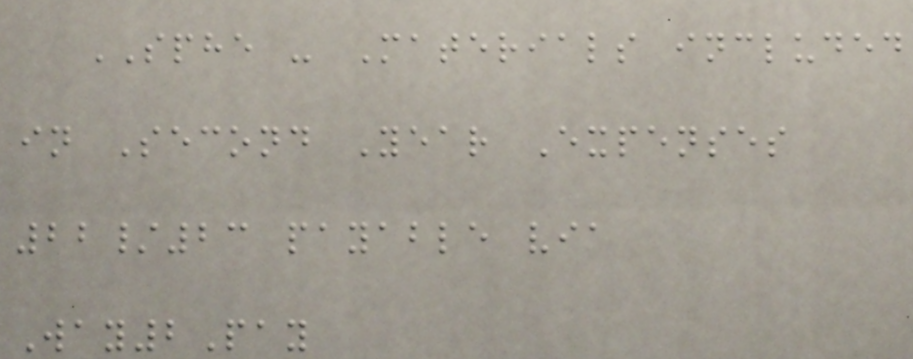SPHE - Materials included
in Second Year Expenses
22/23 payable via
Way2Pay
